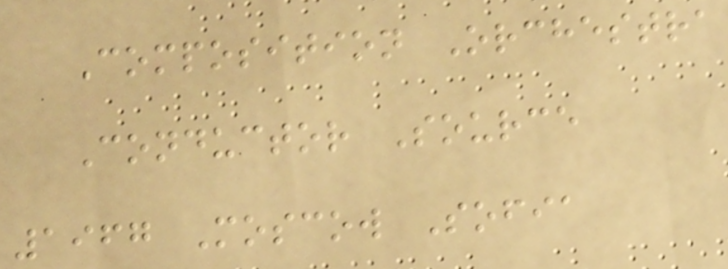Composition Orchestra
Conductor Source
1967 Moscow Sofia
